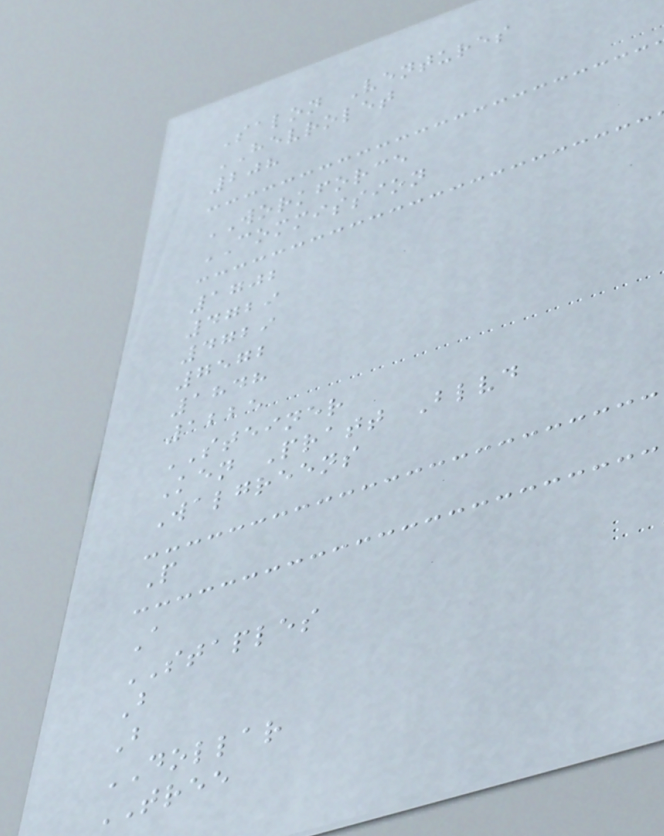Salon Ventures
HEVROLET
208
WORKFORCE
COMMISSION
1702
4729
4729
7572
1848
1225
STEINER
Ken Pratt Blvd
Walgreens
P
A
STAPLES
B
B
DOLLAR
TREE
